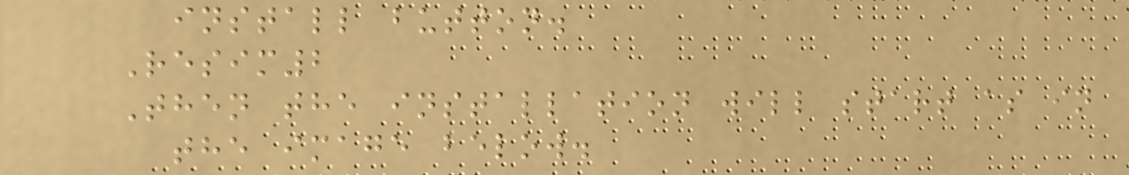install button.
Resim2
Then the installation will start as in
the image below.
